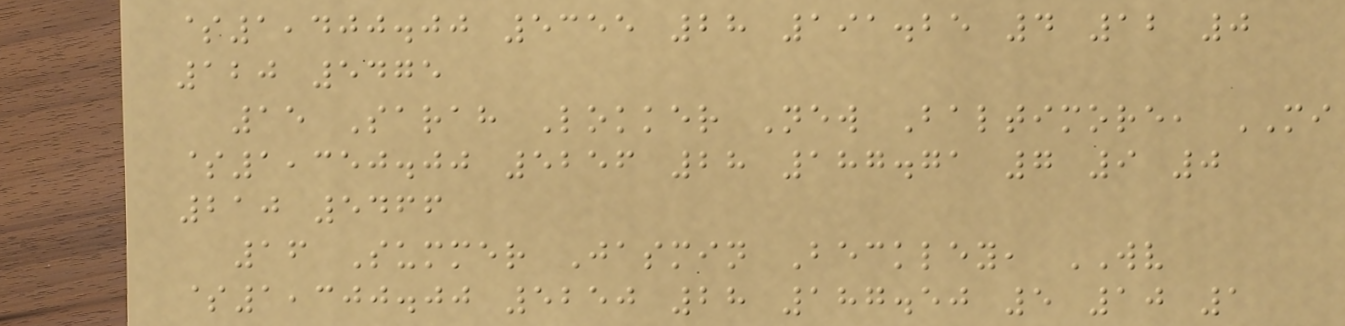$1,400.00 5355 28 191.25 4 12 0
120 5475
15 Sarah Lokker New Baltimore, MI
$1,350.00 5256 28 187.71 7 9 0
210 5466
16 Summer Jasmin Beckley, WV
$1,300.00 5250 28 187.50 5 10 1
